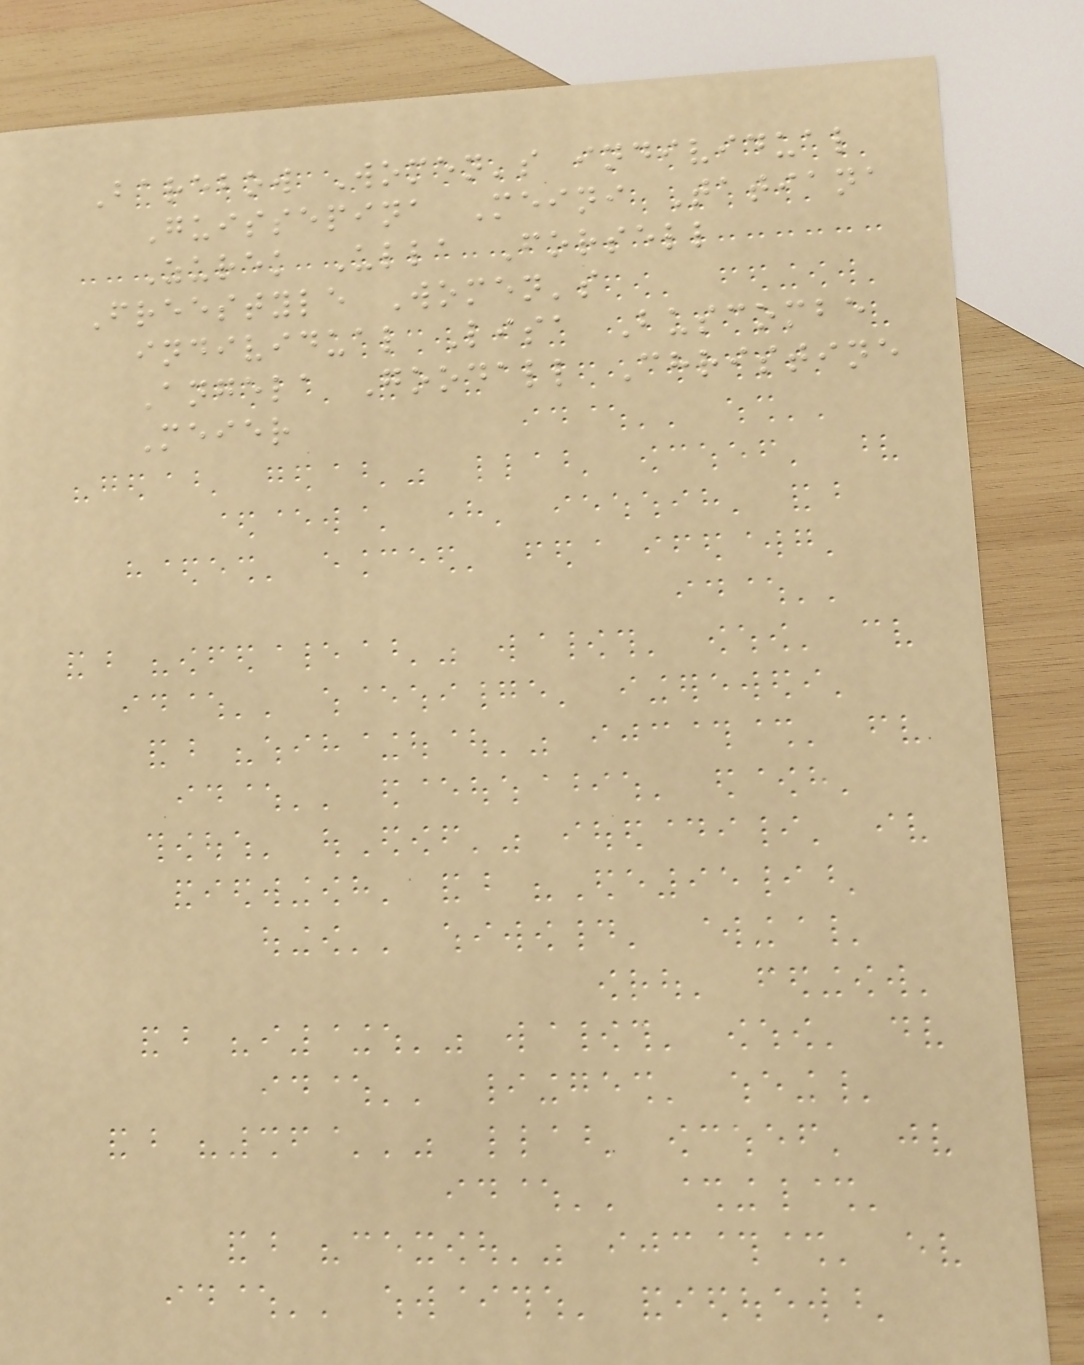Barebow Women's individual
Guissepina Meini Tatiana
Zurek Ulla Forsell
Freestyle Women's
individual Lisa Buscombe
Angela Goodall Christine
Meier
